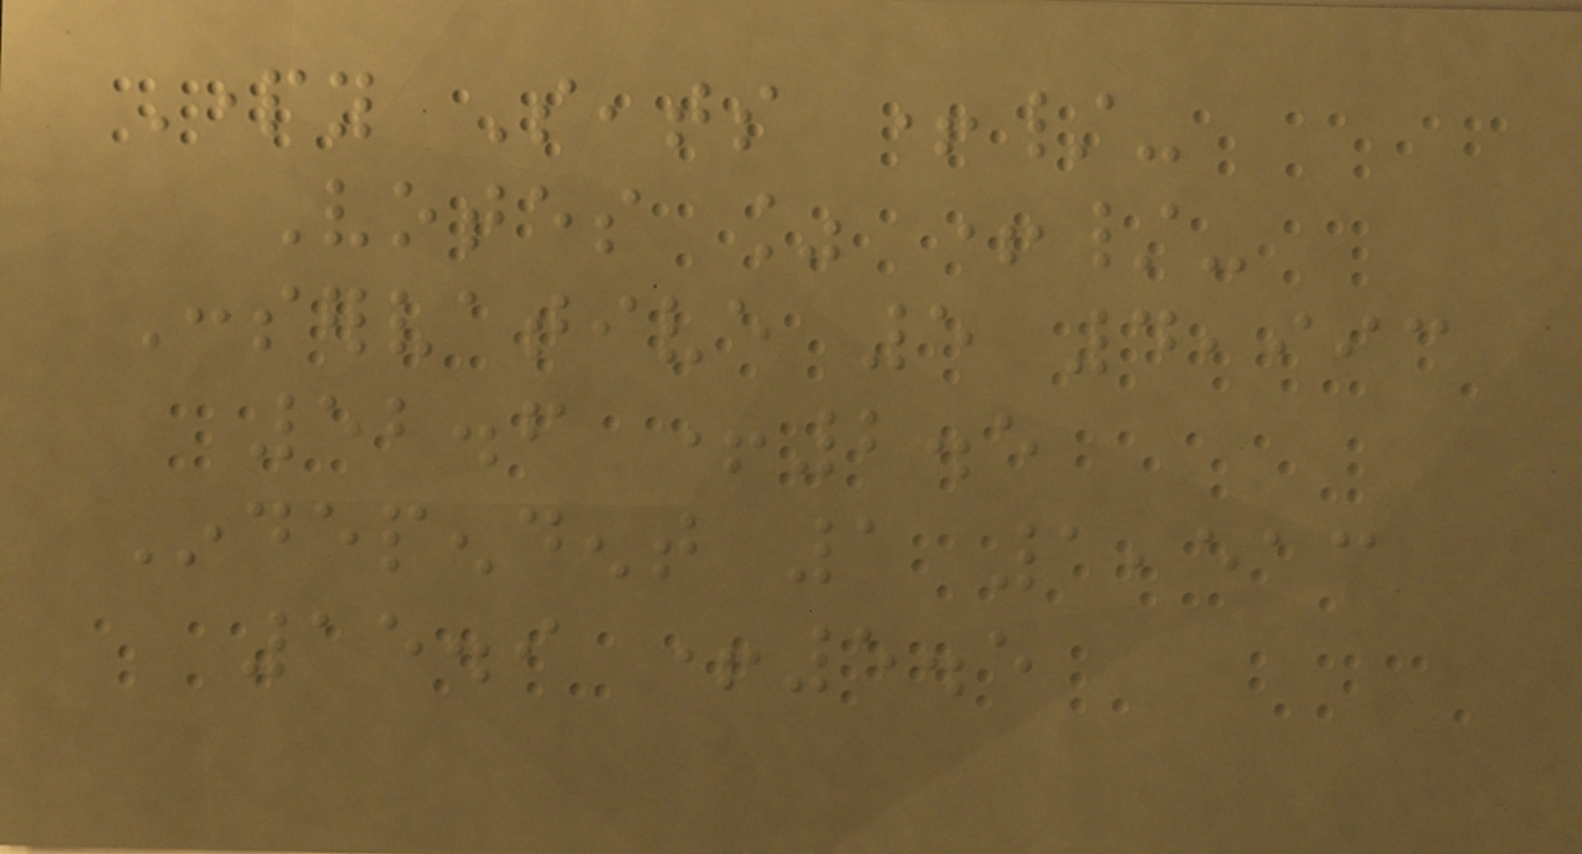Party Seats +/-
Votes % +/-
Conservative 5 4,993
52.6 +2.5
Independent 1 1,513
15.9 +5.5
